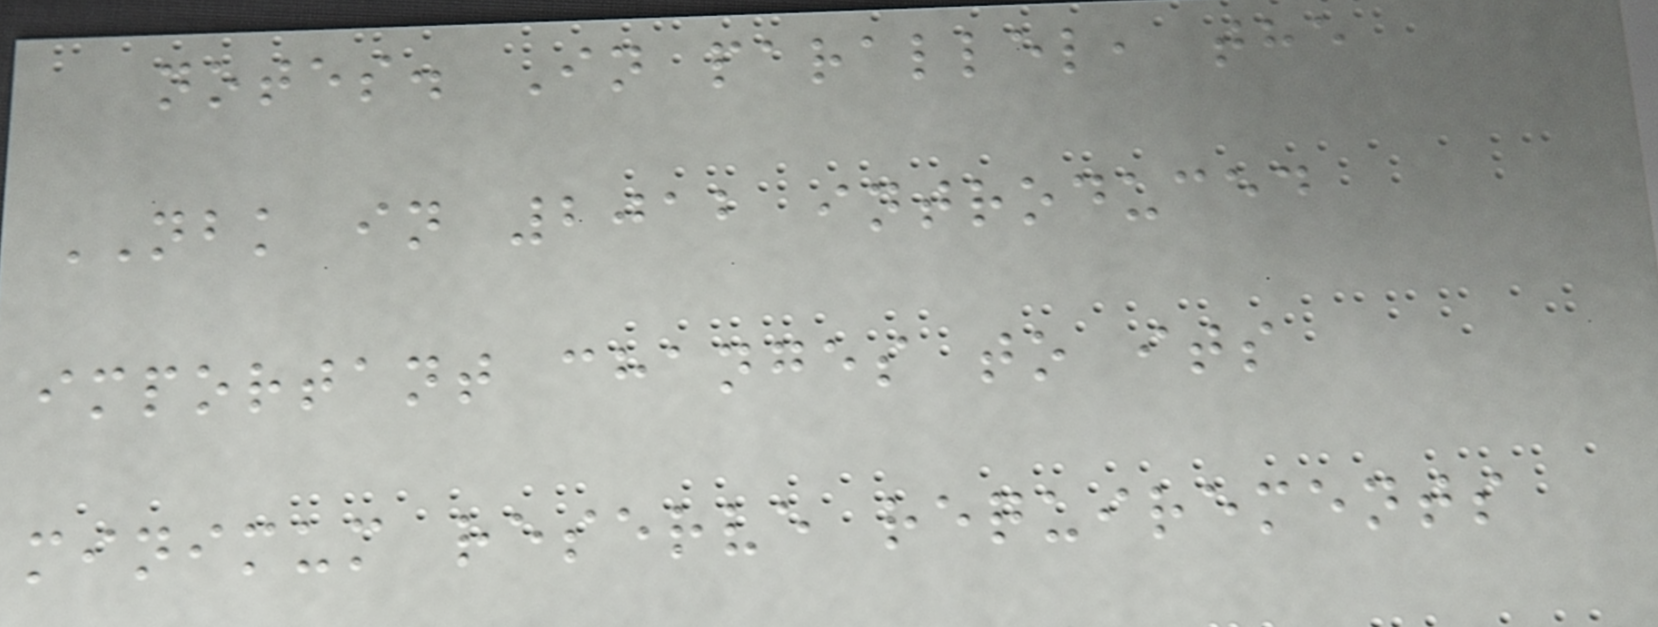notes. In parallel, the
NBK in 2012 introduced
important changes to its
minimum reserve requirements
